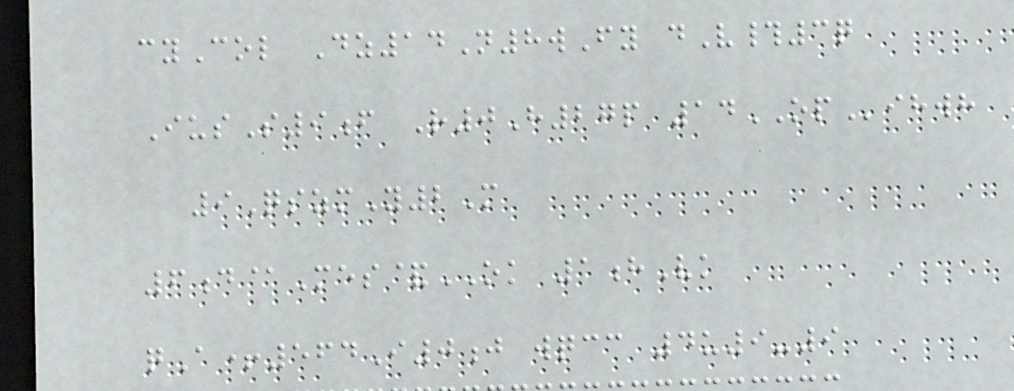cyCol Dz14N8wFy dV#3q
IusS9f R0H27p 14OPihwh
9QszmY2M
6d@Mes&OK 1hVk
qA+564I0j wqcc 4u9-9
